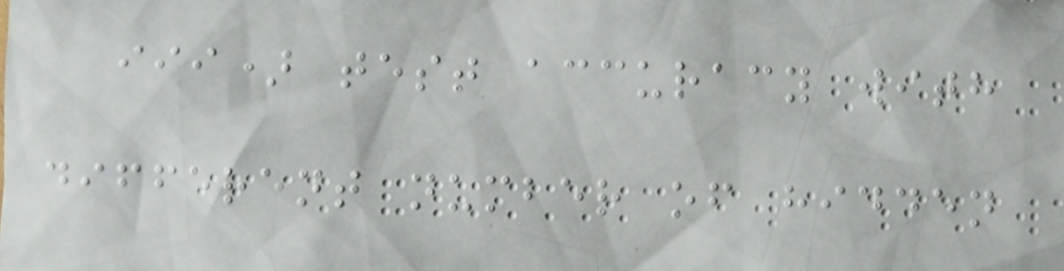iii) test accuracy with
different number of hidden
